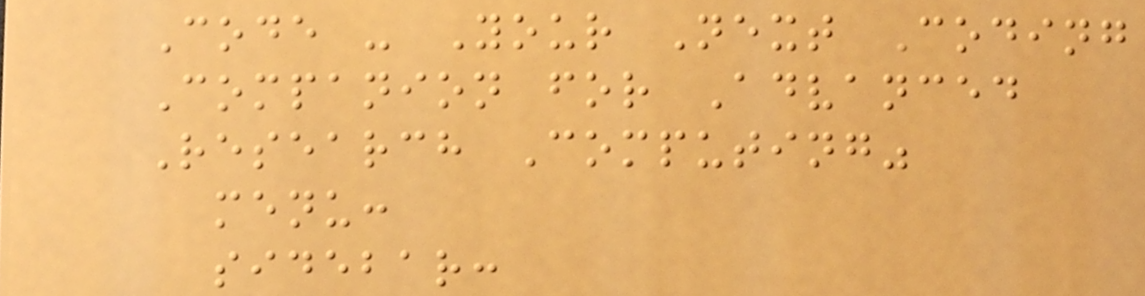Code - Your Next Coding
Companion for Advanced
Research Computing"
menu:
sidebar:
